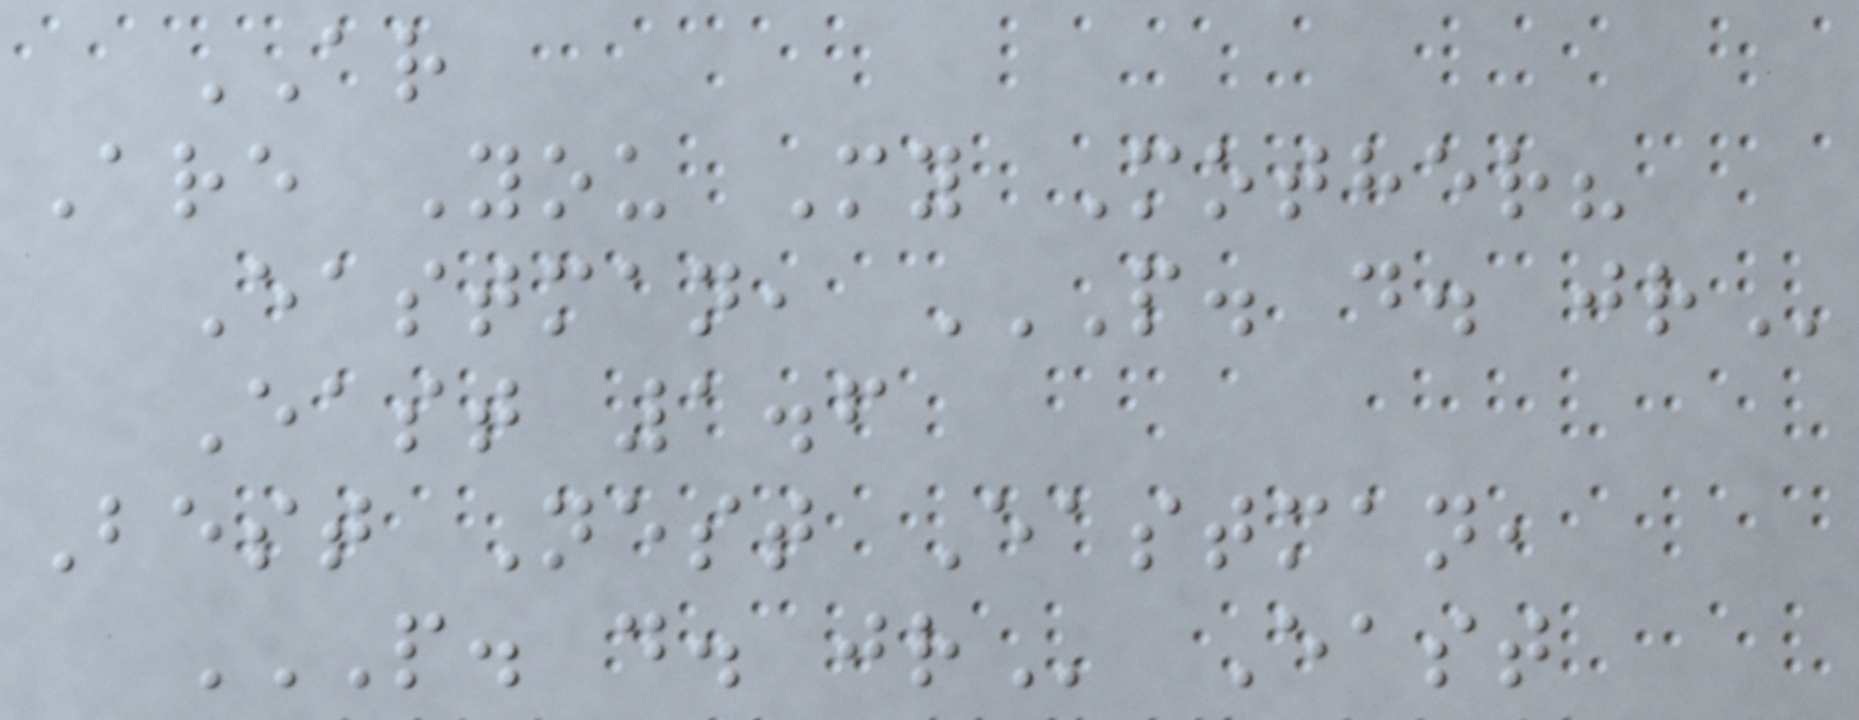AR
Are You My Mother?
Eastman, P. D. JR
East 1.6
Best Nest Eastman,
P. D. JR East
